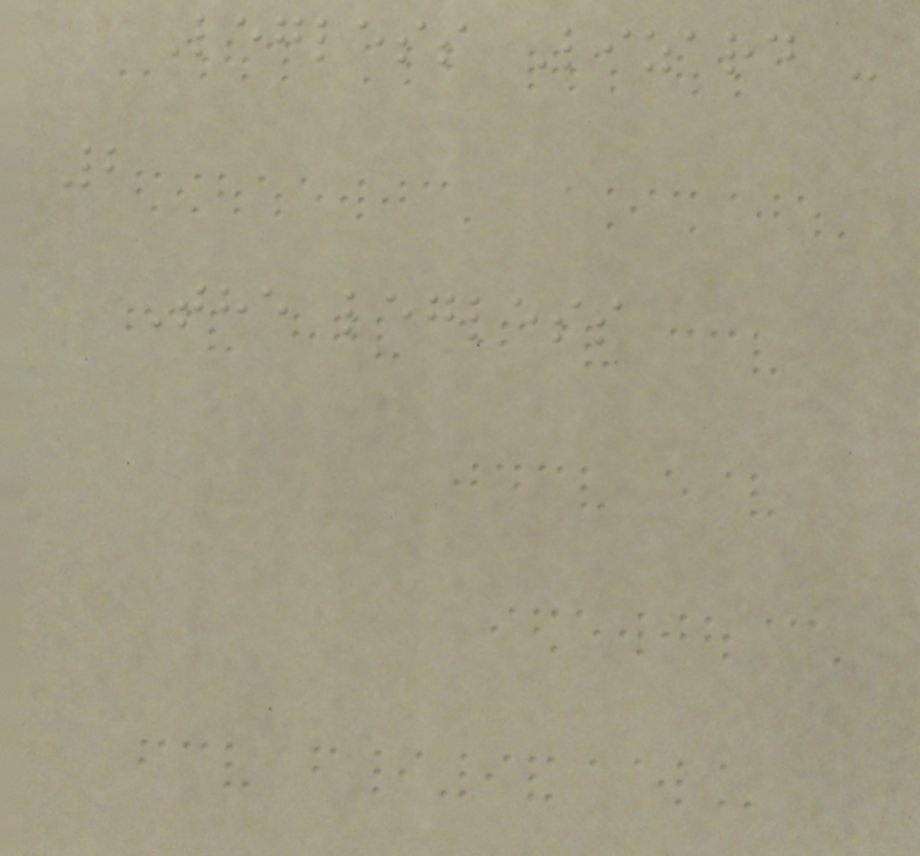Legless Lizard -
2
The legless
